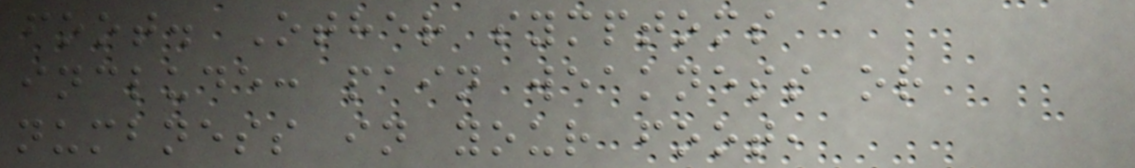foot. Other symptoms
include: pain weakness or
numbness in your foot,
